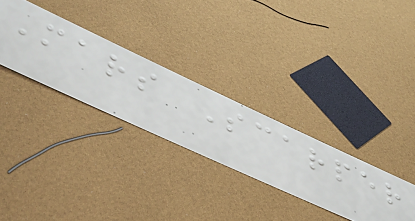Mars Scarper
